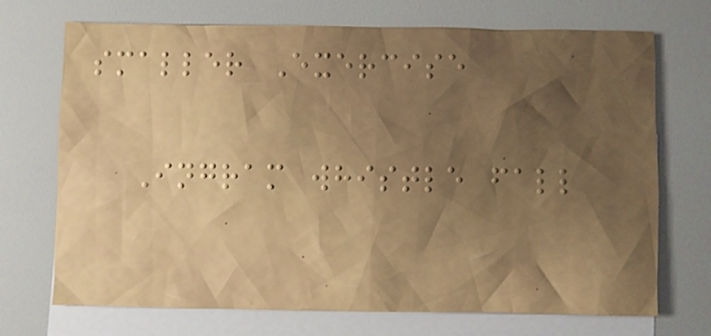smaller Exercise
Ingram whistle fall
